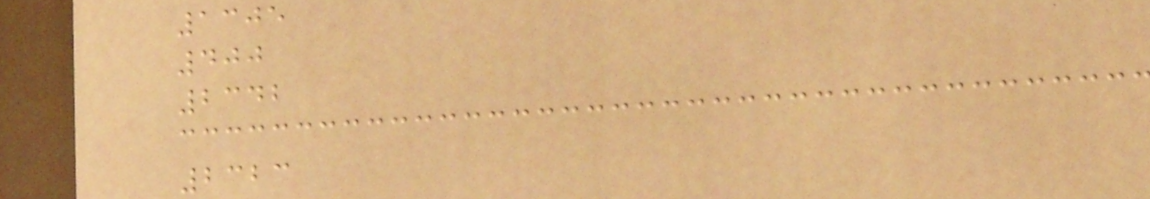1305
400
2342
2323
